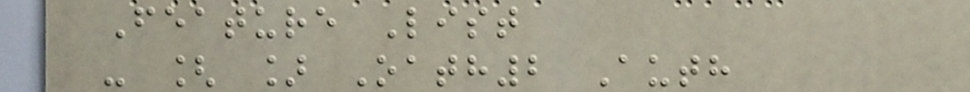Feature List
- [ ] Oath2 Auth
